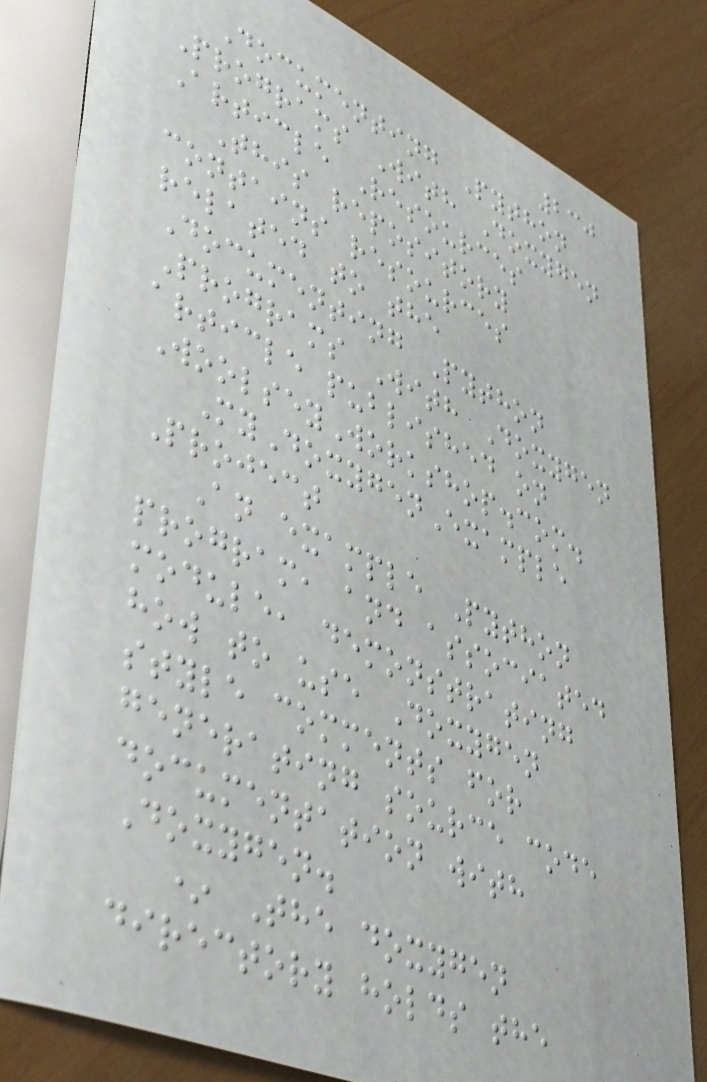230
Documenting Python
Programs With Doxygen
Article Resources
This repository
contains resources
related to the
Documenting Python
Programs With Doxygen
article published on
WoolseyWorkshop.com.
MyDoxygenExample
Project
An example Python
program, and associated
module, demonstrating
how to use Doxygen
style comments for
generating source code
documentation with
Doxygen.
* The doxygen
directory holds the
